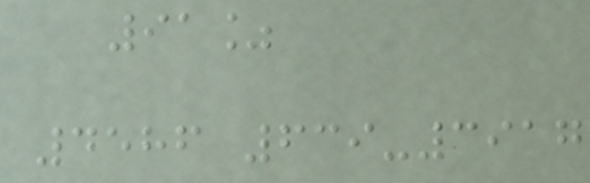91%
4586 639-3917
